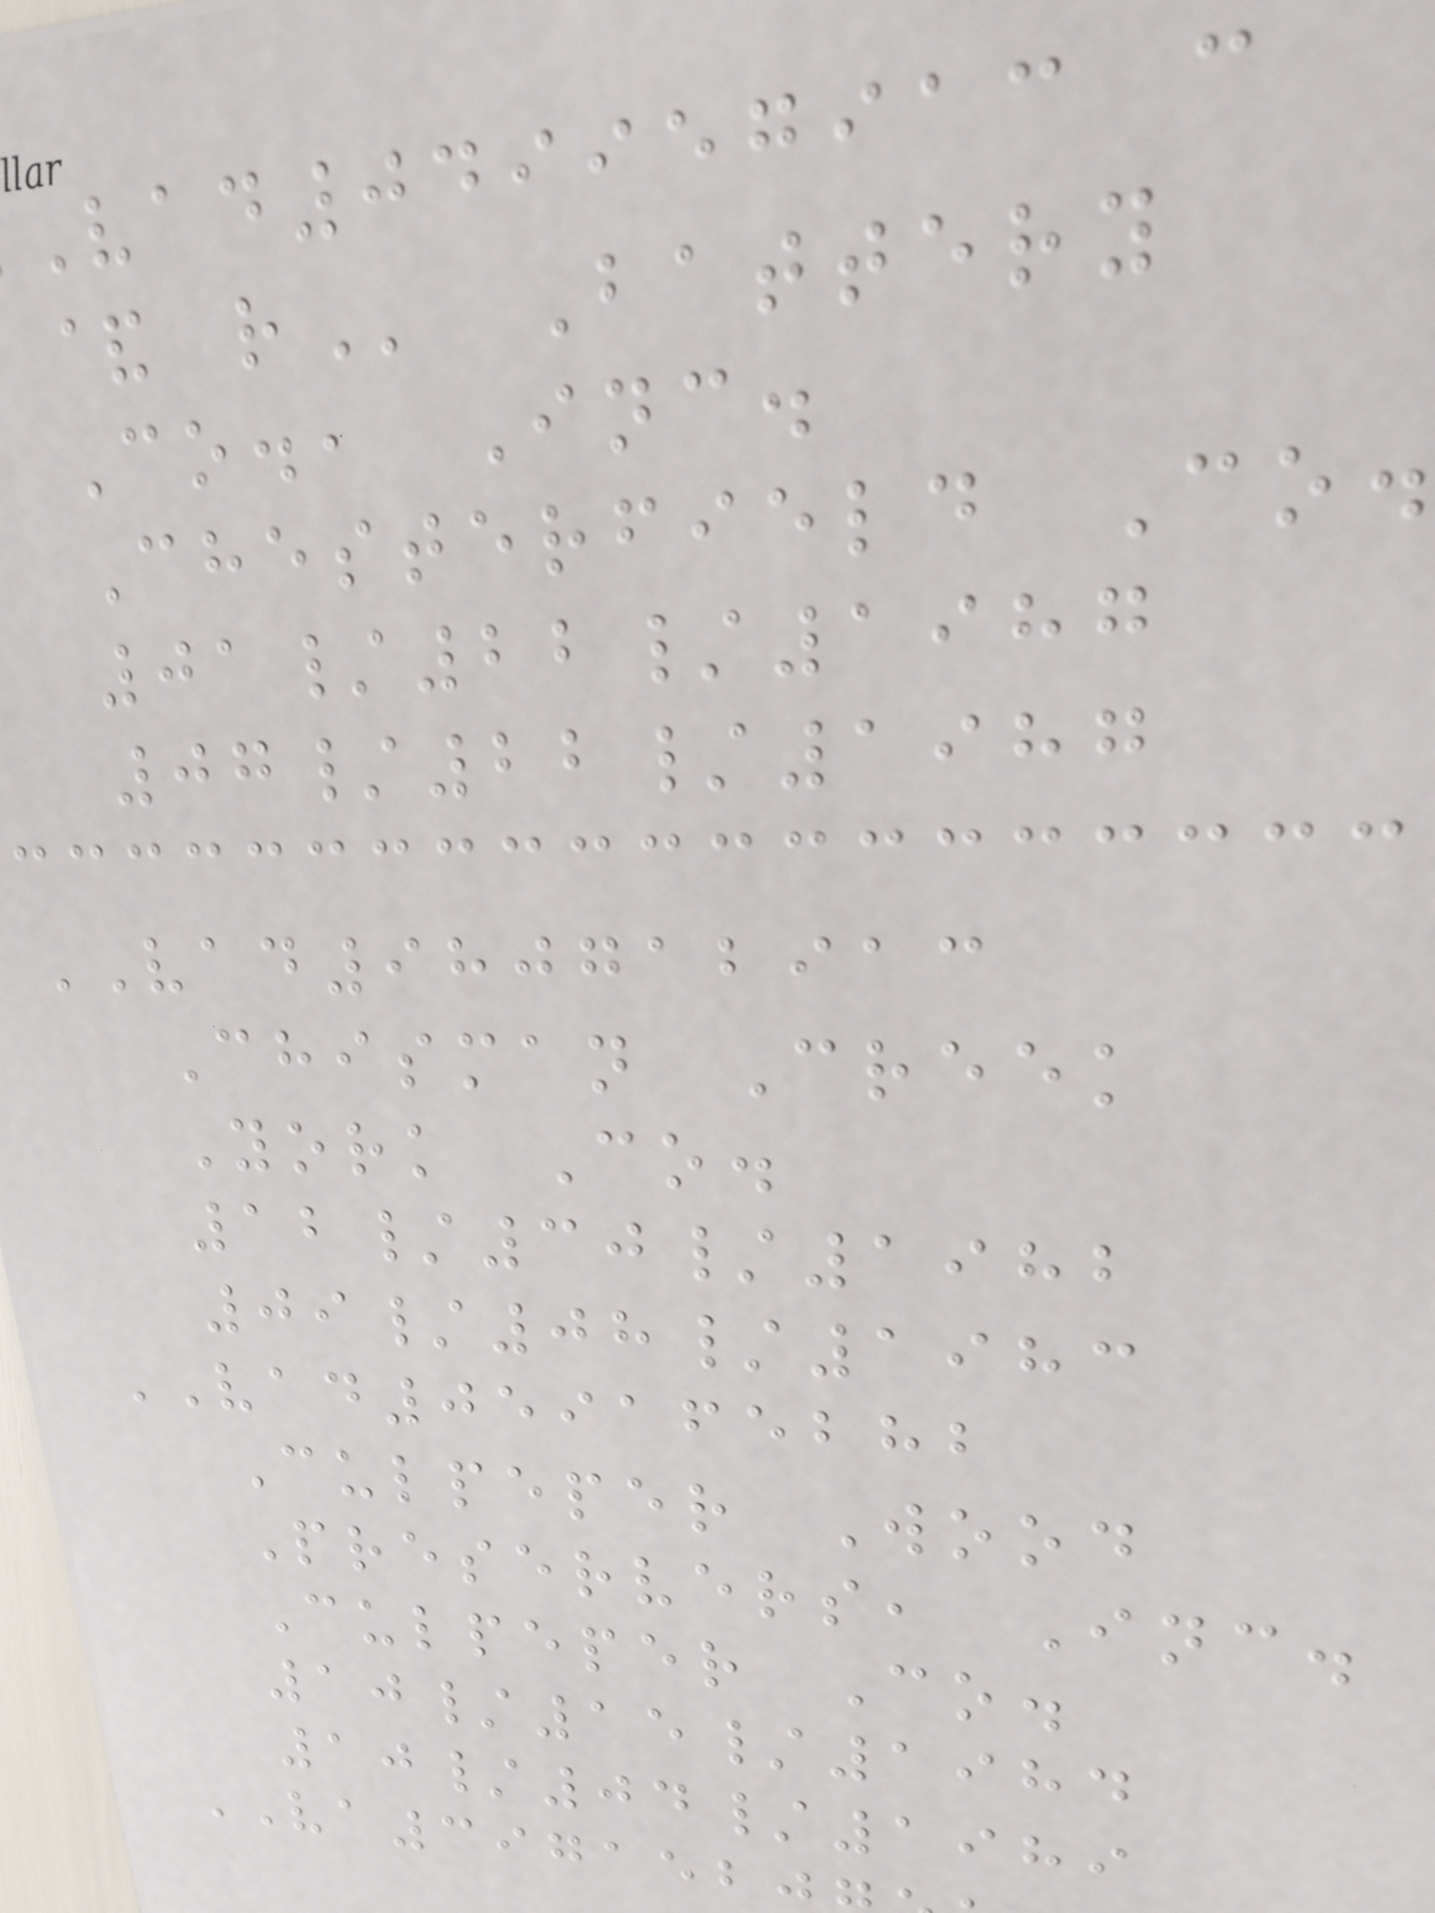vad049957913 c
Co., Inc.
Chesterfield Co.
01/22/1987
07/22/1987
VAD980712913
Chisman Creek
York Co.
12/30/1982
09/08/1983
VAD059165282
Culpeper Wood
Preservers, Inc.
Culpeper Co.
10/15/1984
10/04/1989
VA397152
